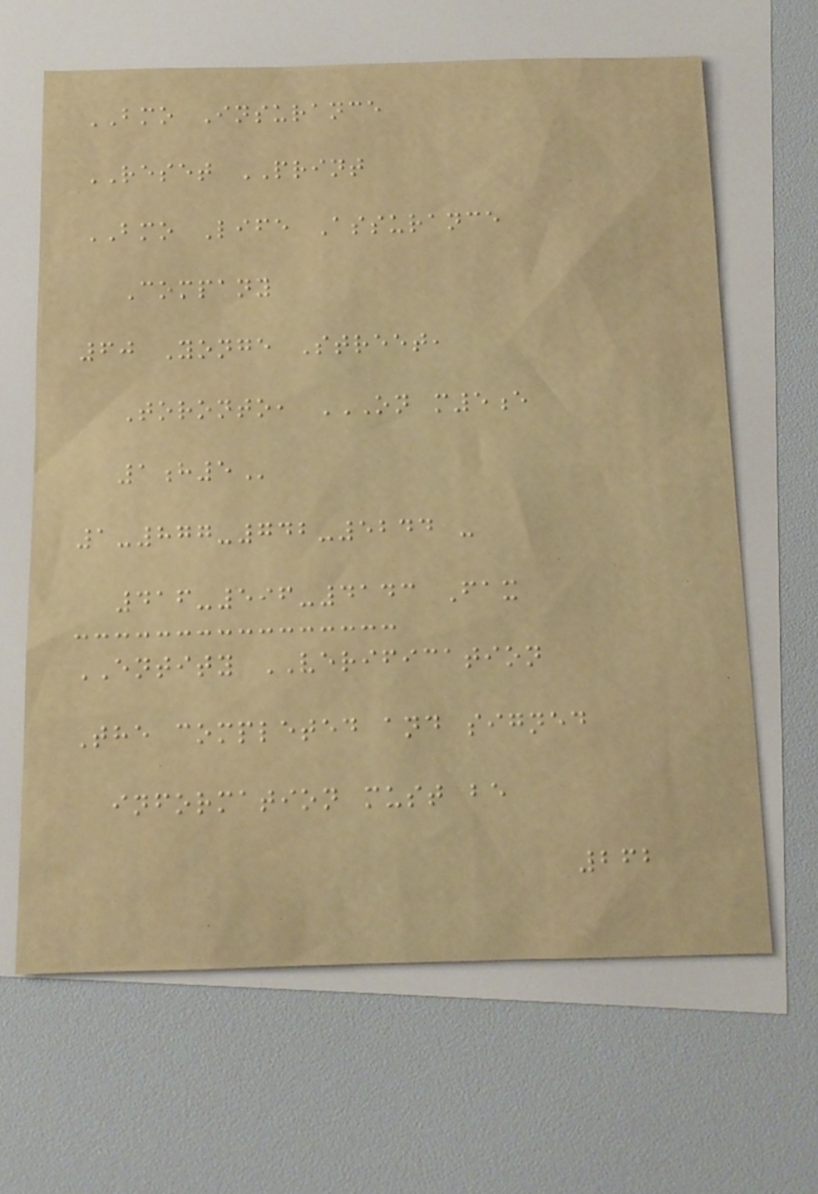BMO Insurance
RESET PRINT
BMO Life Assurance
Company
60 Yonge Street,
Toronto, ON M5E
1H5
1-877-742-5244 -
416-596-4143 Fax
ENTITY VERIFICATION
The completed and signed
information must be
262
